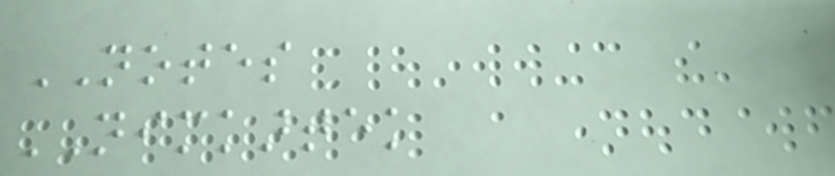NOTES
NIMKARTEK
